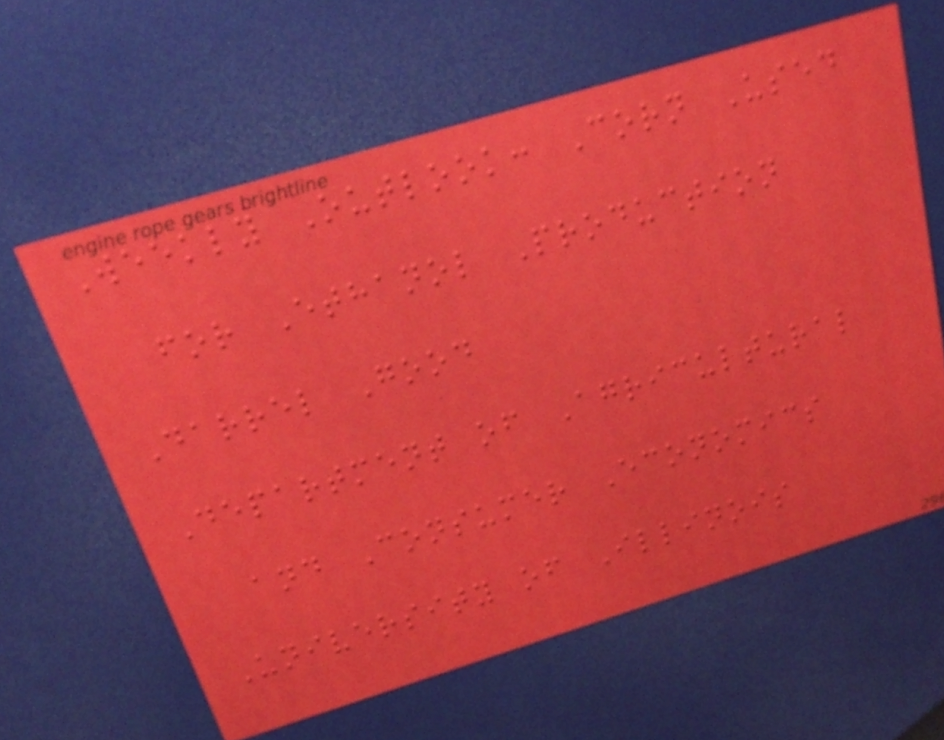Weekly Outlook: Corn Used
for Ethanol Production
Darrel Good
Department of Agricultural
and Consumer Economics
University of Illinois
